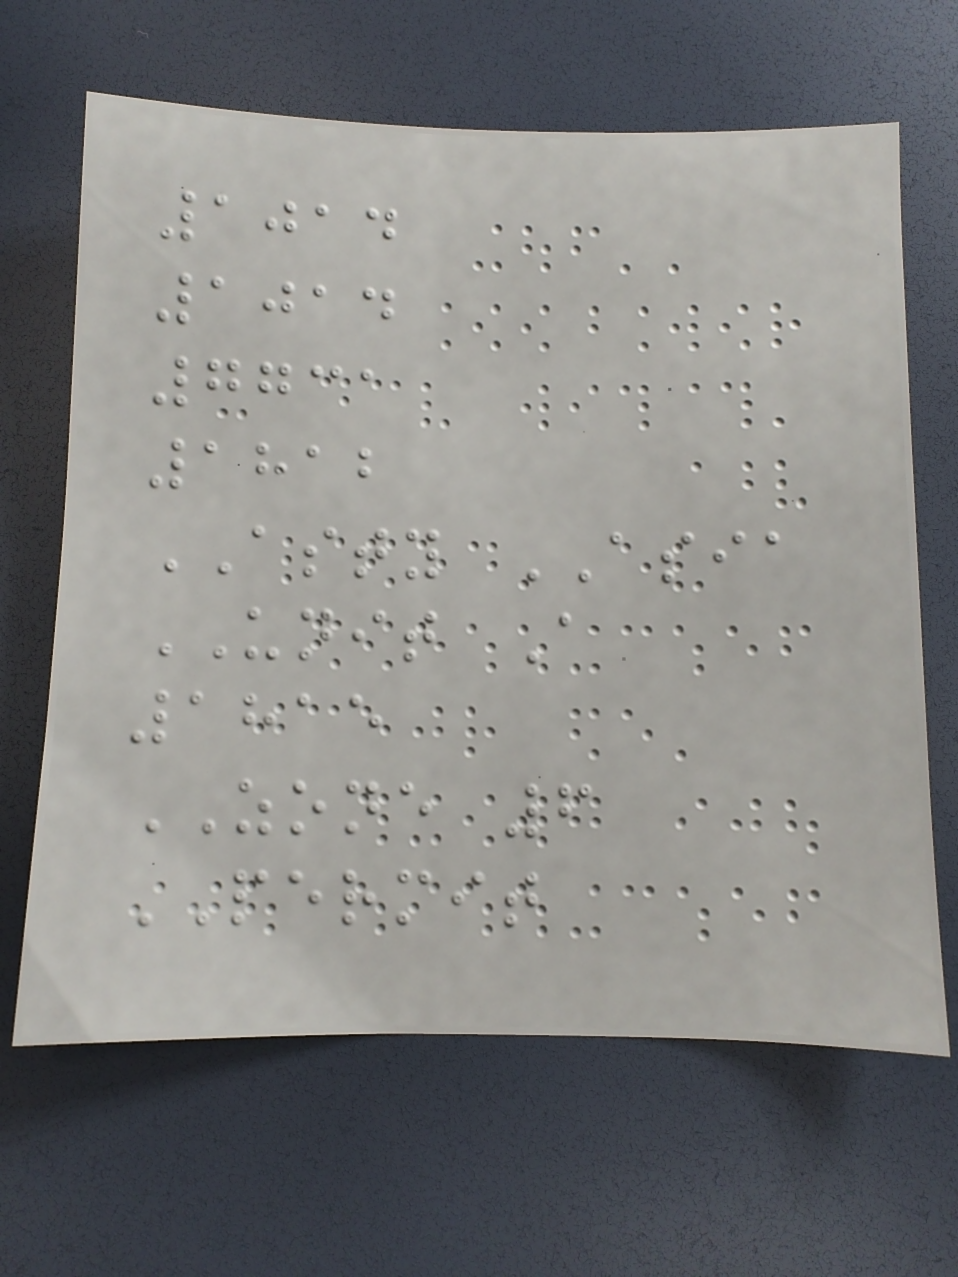1014
1014
7731
1812
ASTY ASIA
UNIT A
1815
ZONE 6
PERMIT
